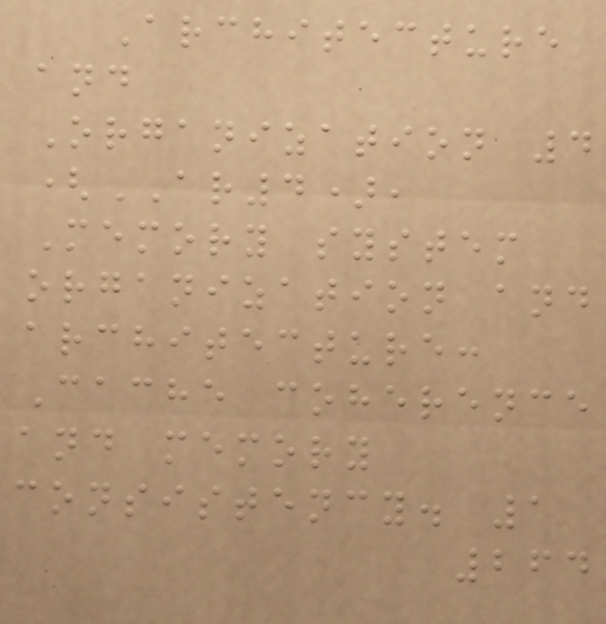Architecture
and
Organization 4
(AR4),
Memory system
organization and
architecture:
Cache coherence
and memory
consistency. 1
264
